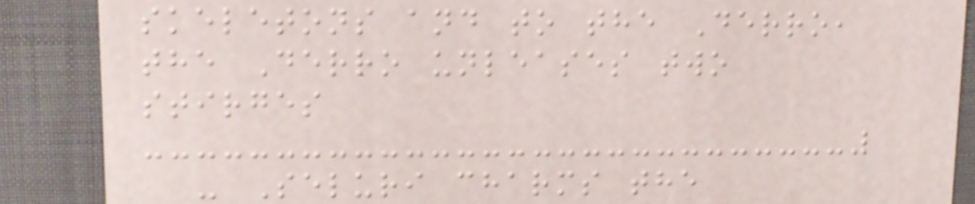skeletons and to the Derro,
the Derro unleases two
stirges
- Seluri charms the
